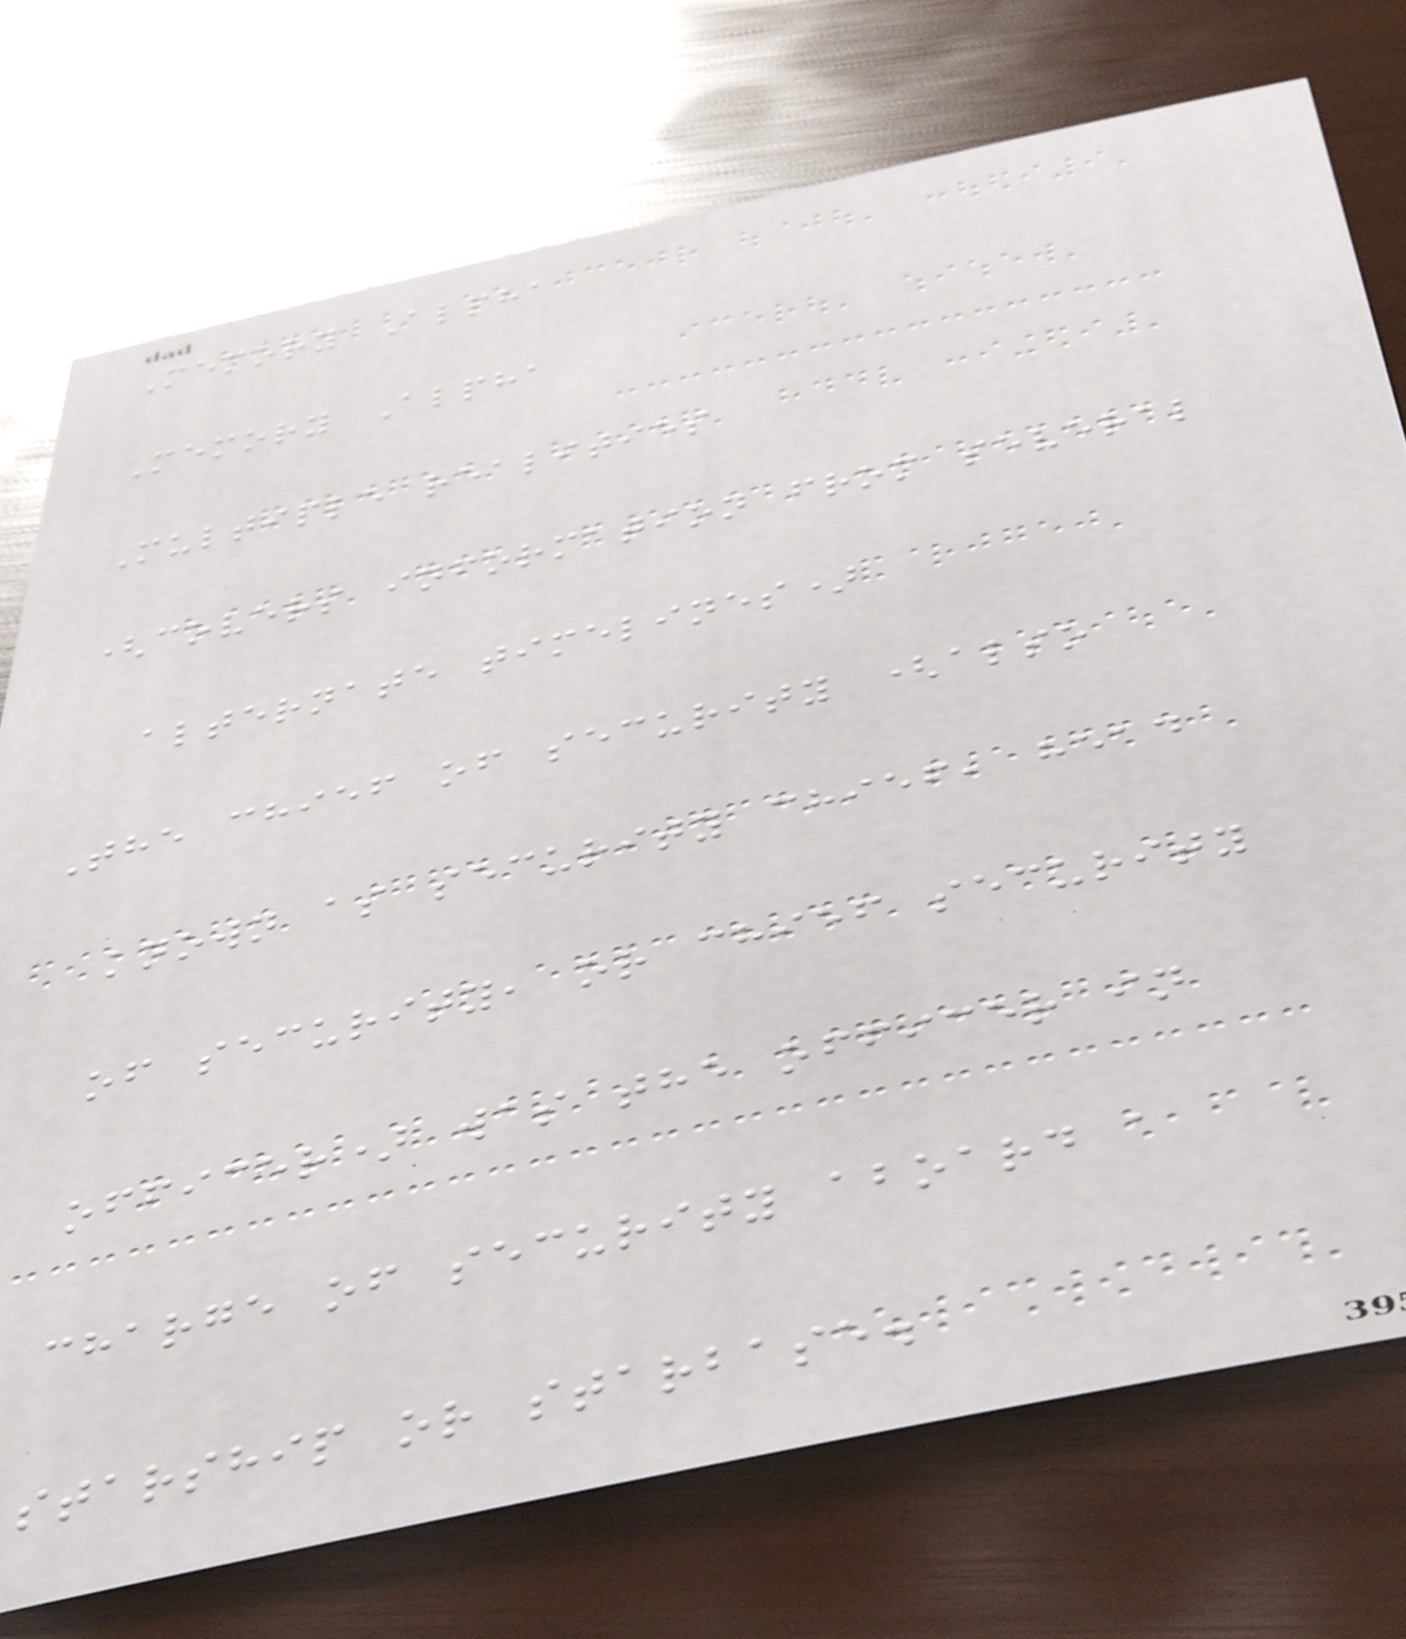Memory Alpha
Memory Alpha
Multiple realities
(covers information from several
alternate timelines)
The chief of security (also
known as security chief, head
of security, or chief security
officer) was the officer in
charge of security aboard a
starship or starbase.
